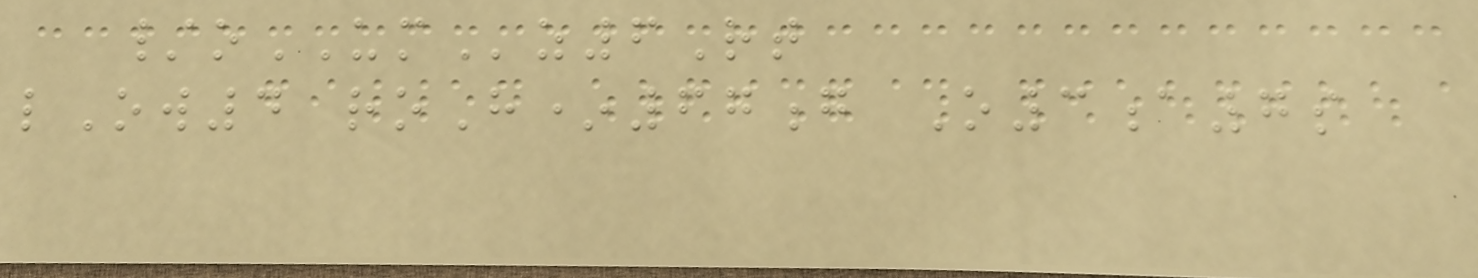/oUMz6Rt
lOw4 roH*67g O3a7s
